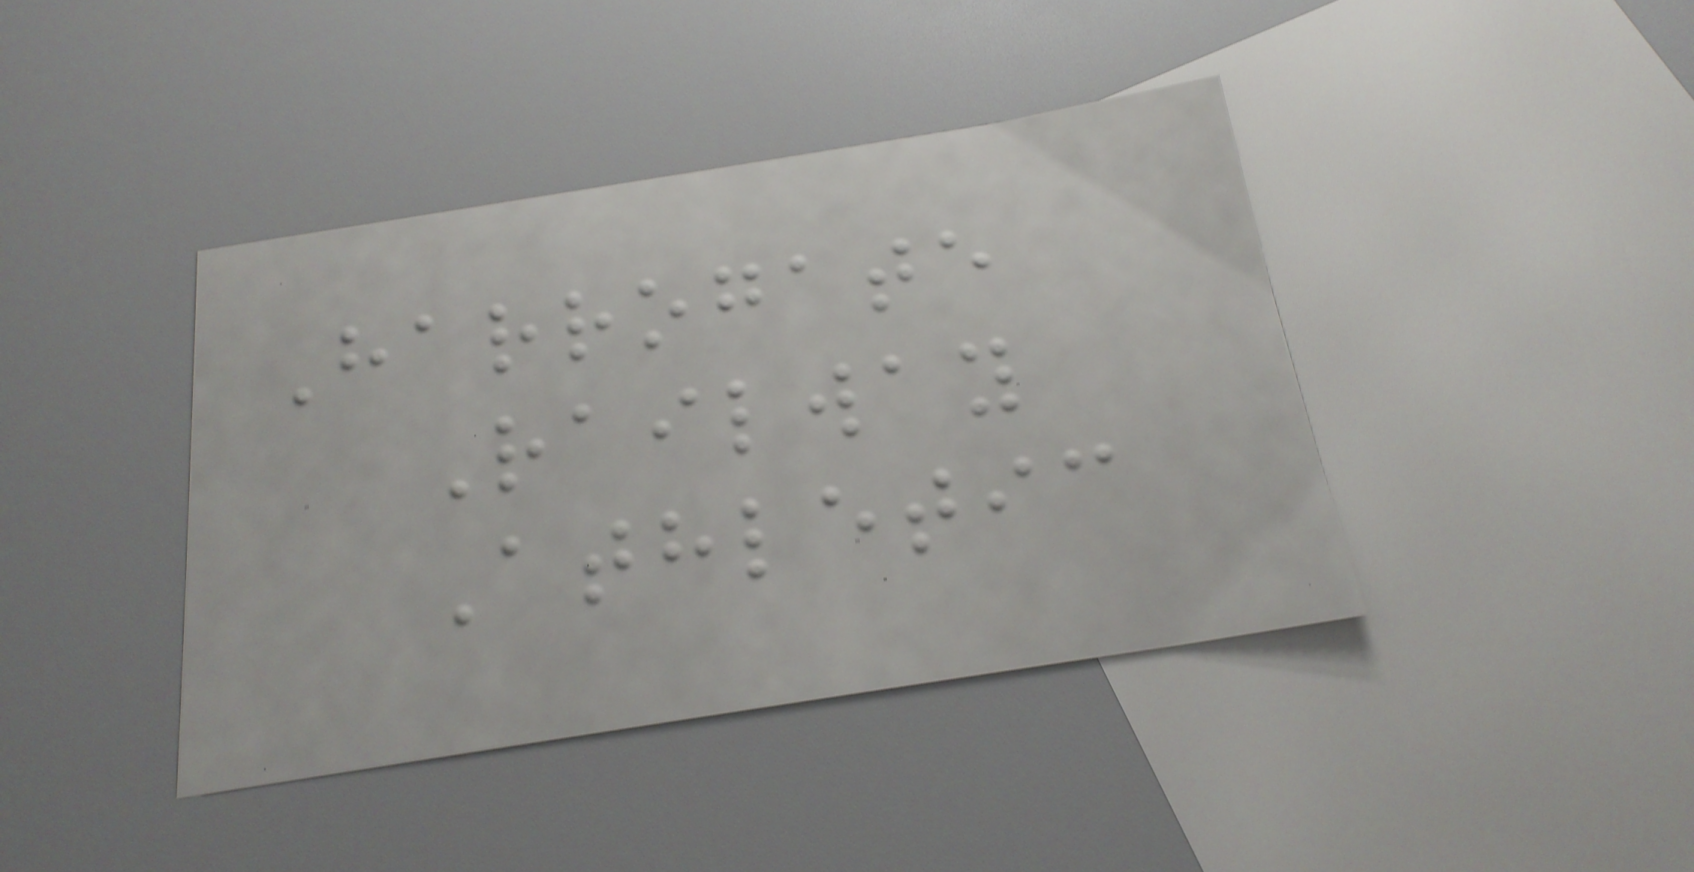Harrogate
Railway
Athletic
